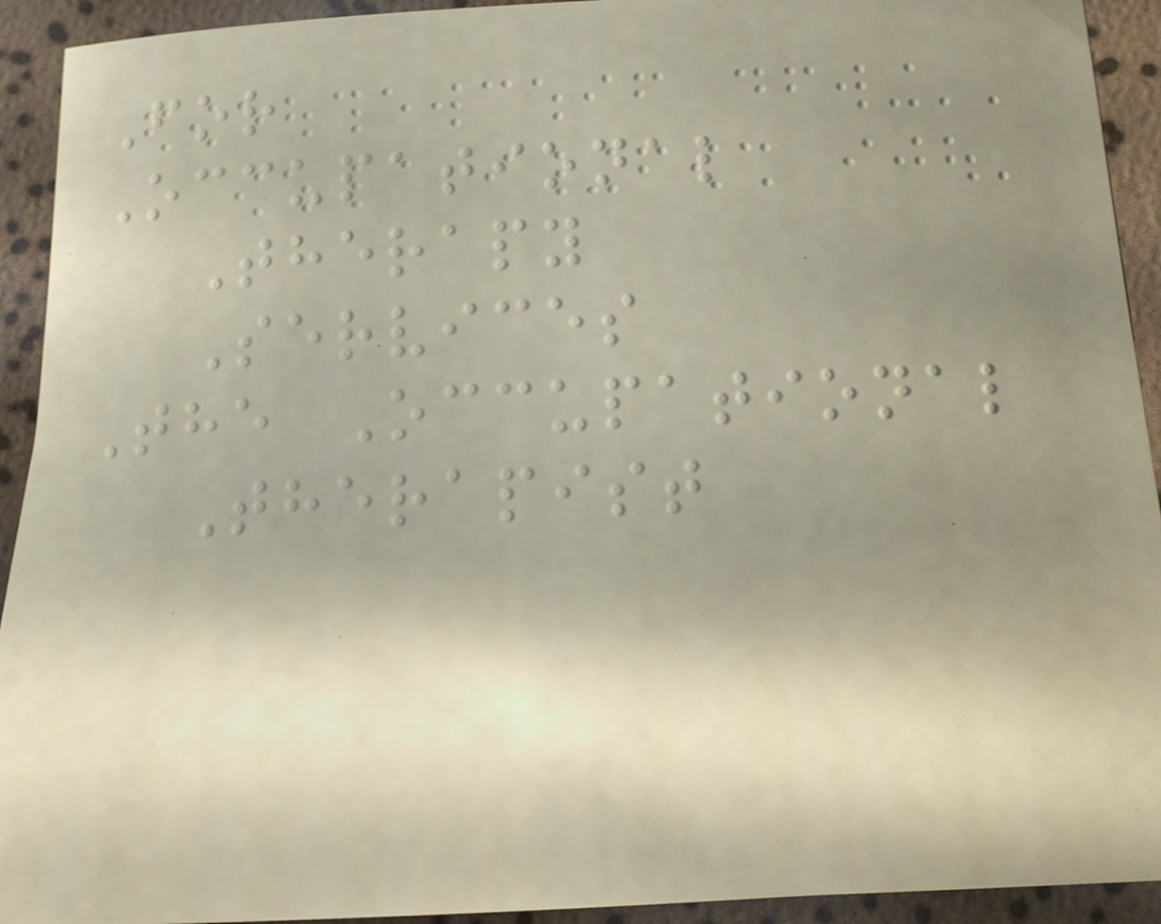For
Occupational
Therapy
Services
The Occupational
Therapist
